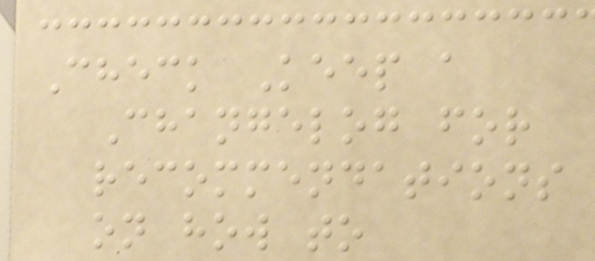Check Keep a
Changelog for
recommendations
on how to
